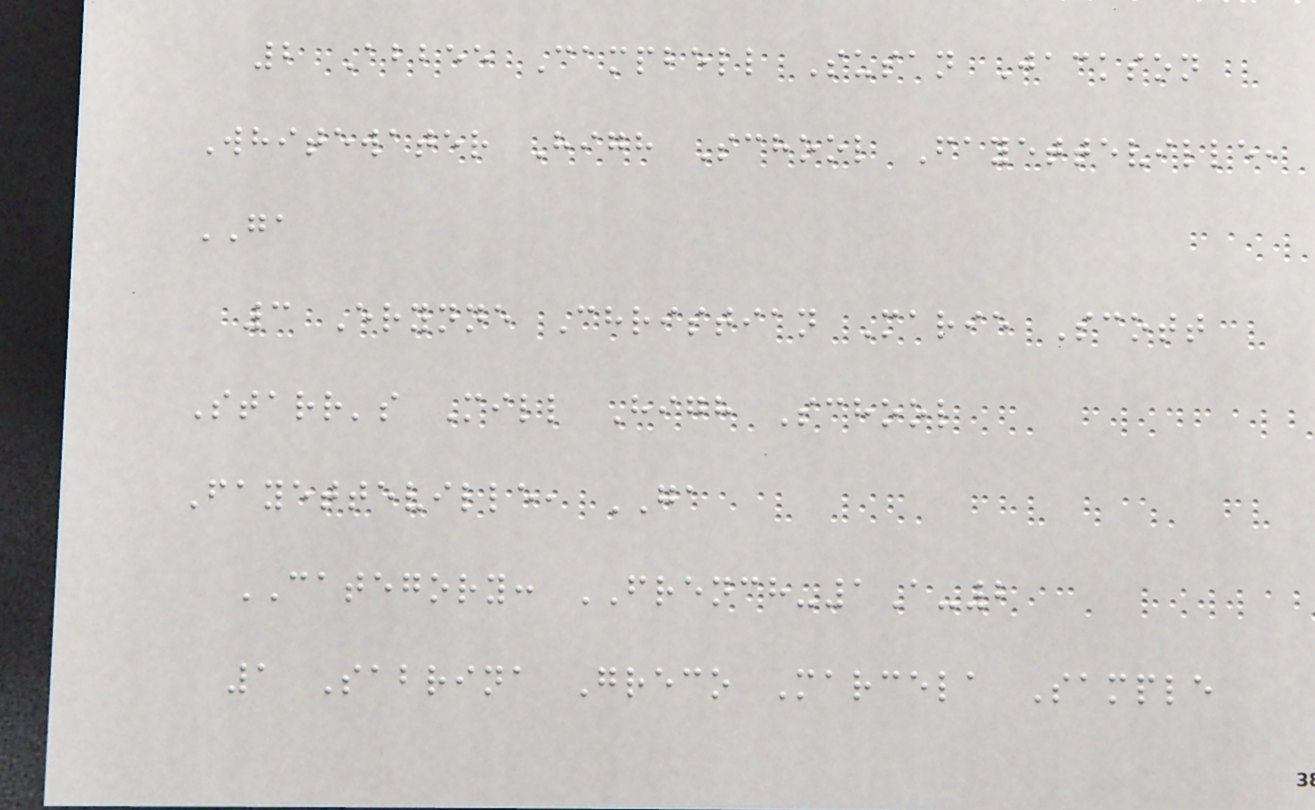2 Abbee Campbell Susan Jackson
Whitewater High School Fayetteville,
GA
3 Erynne Christian Marie Scott
Starr's Mill High School
Fayetteville, GA
CATEGORY: FRENCH-1A-2
1 Sabrina Greco Marcela Sample
